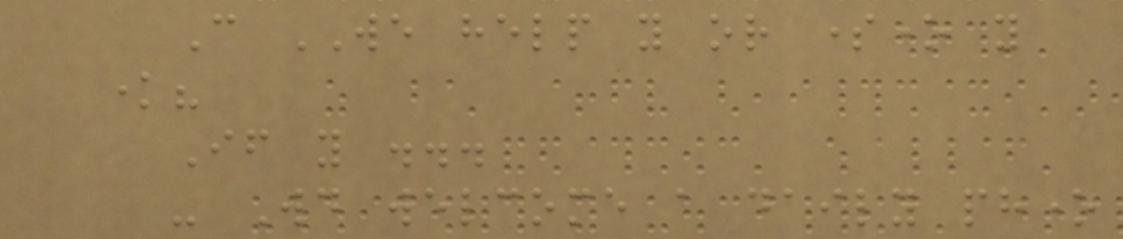Can WE help you or someone you
know?
If you ...
- Would welcome a daily phone
